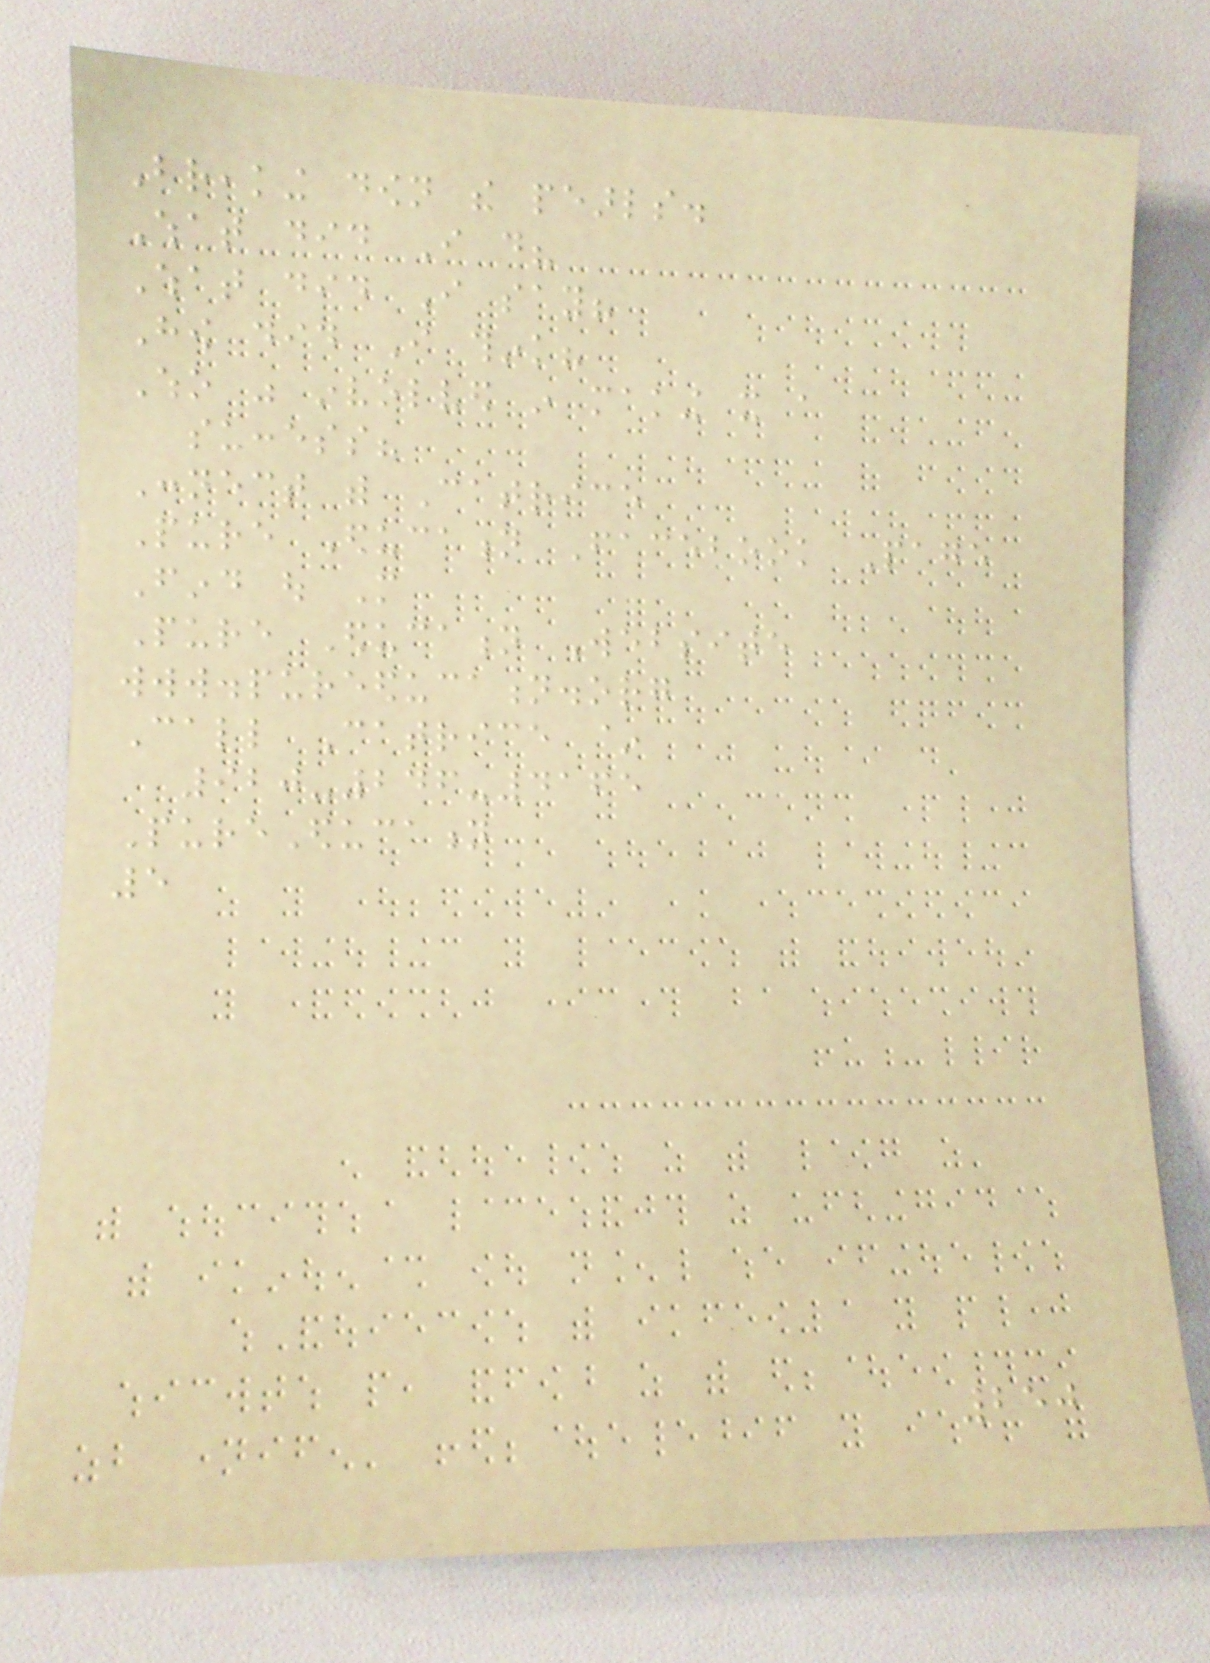Breaking down the pearls.
What did I do?
What did I say?
How did I think?
Who was involved in making it a
success?
Connect with Catrice
Pure Education Facebook Page
Find out More
Pure Education Website
www.pureeducation.org
Call Catrice ~
920-246-4165
PureEducation
5
250
